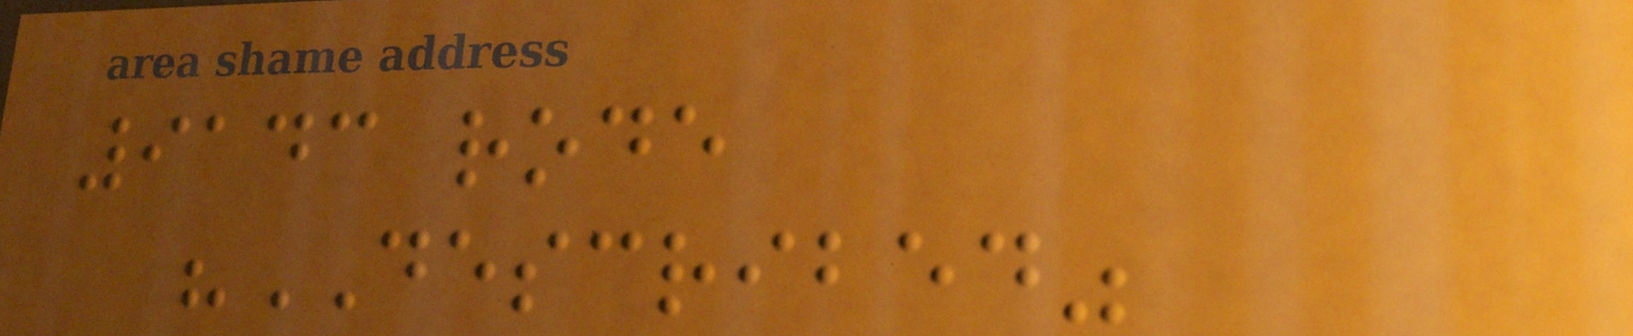9143 rode
"DESCRIBED"
